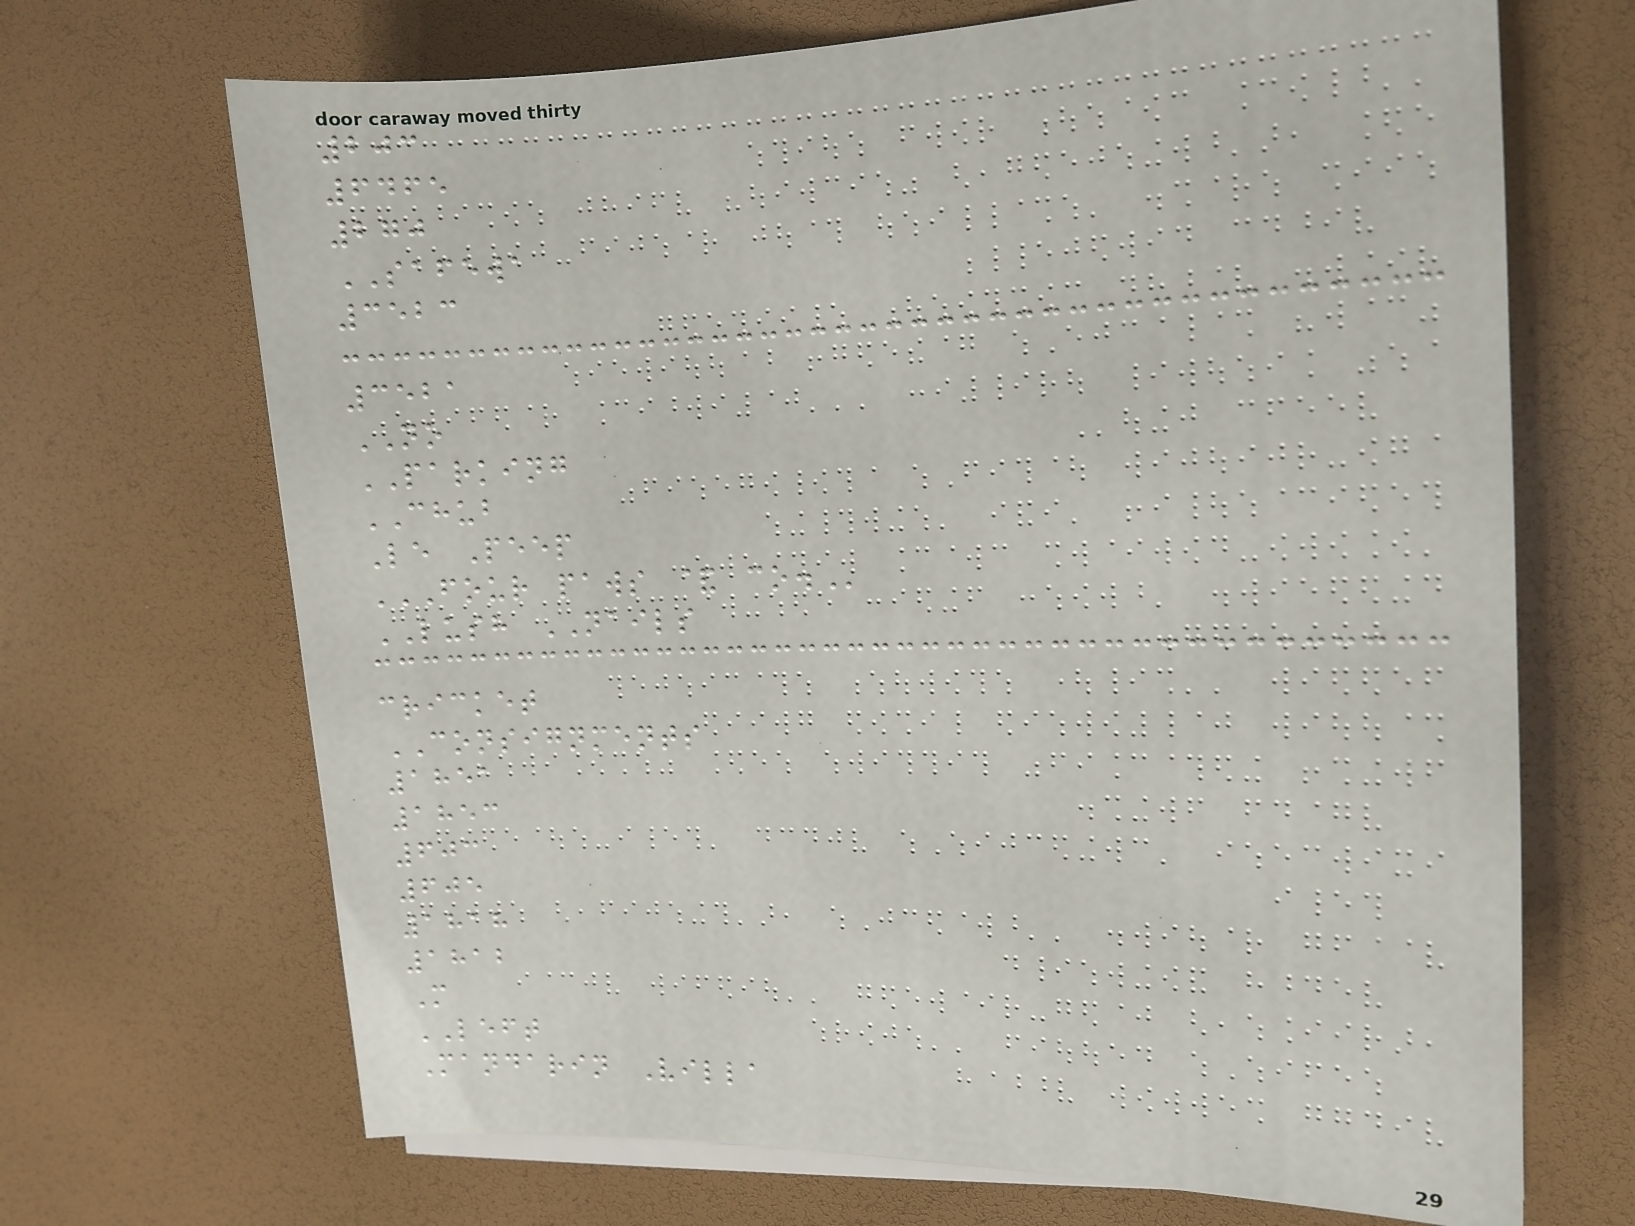203
6465
270
SAFEWA
3523
3521
NO
PARKING
CHUB
Le Peep
FOUR PAWS & CO.
LUSH NAILS
cricket
CONSIGNMENTS
1851
1853
603
605
1818
1812
M
LEFT
Mandarin Villa
